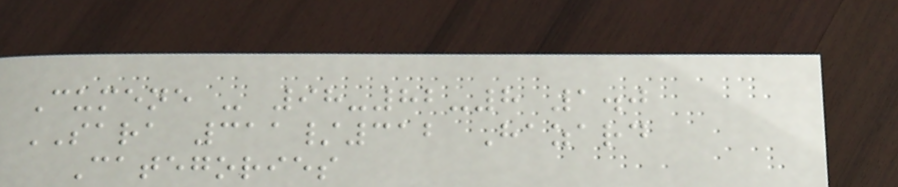Cumene - 98-82-8 1.0
SARA 311/312 Hazard
Categories
